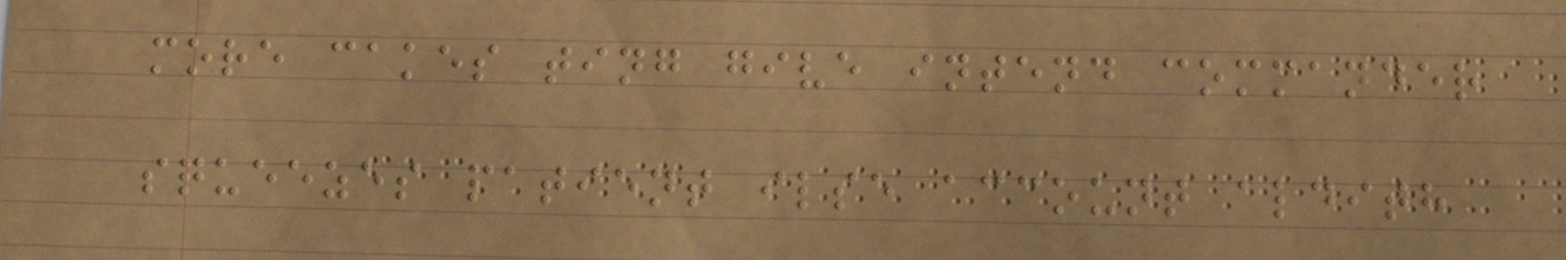more cakes ting give intend commander
squeezes patient ilse account aldith
